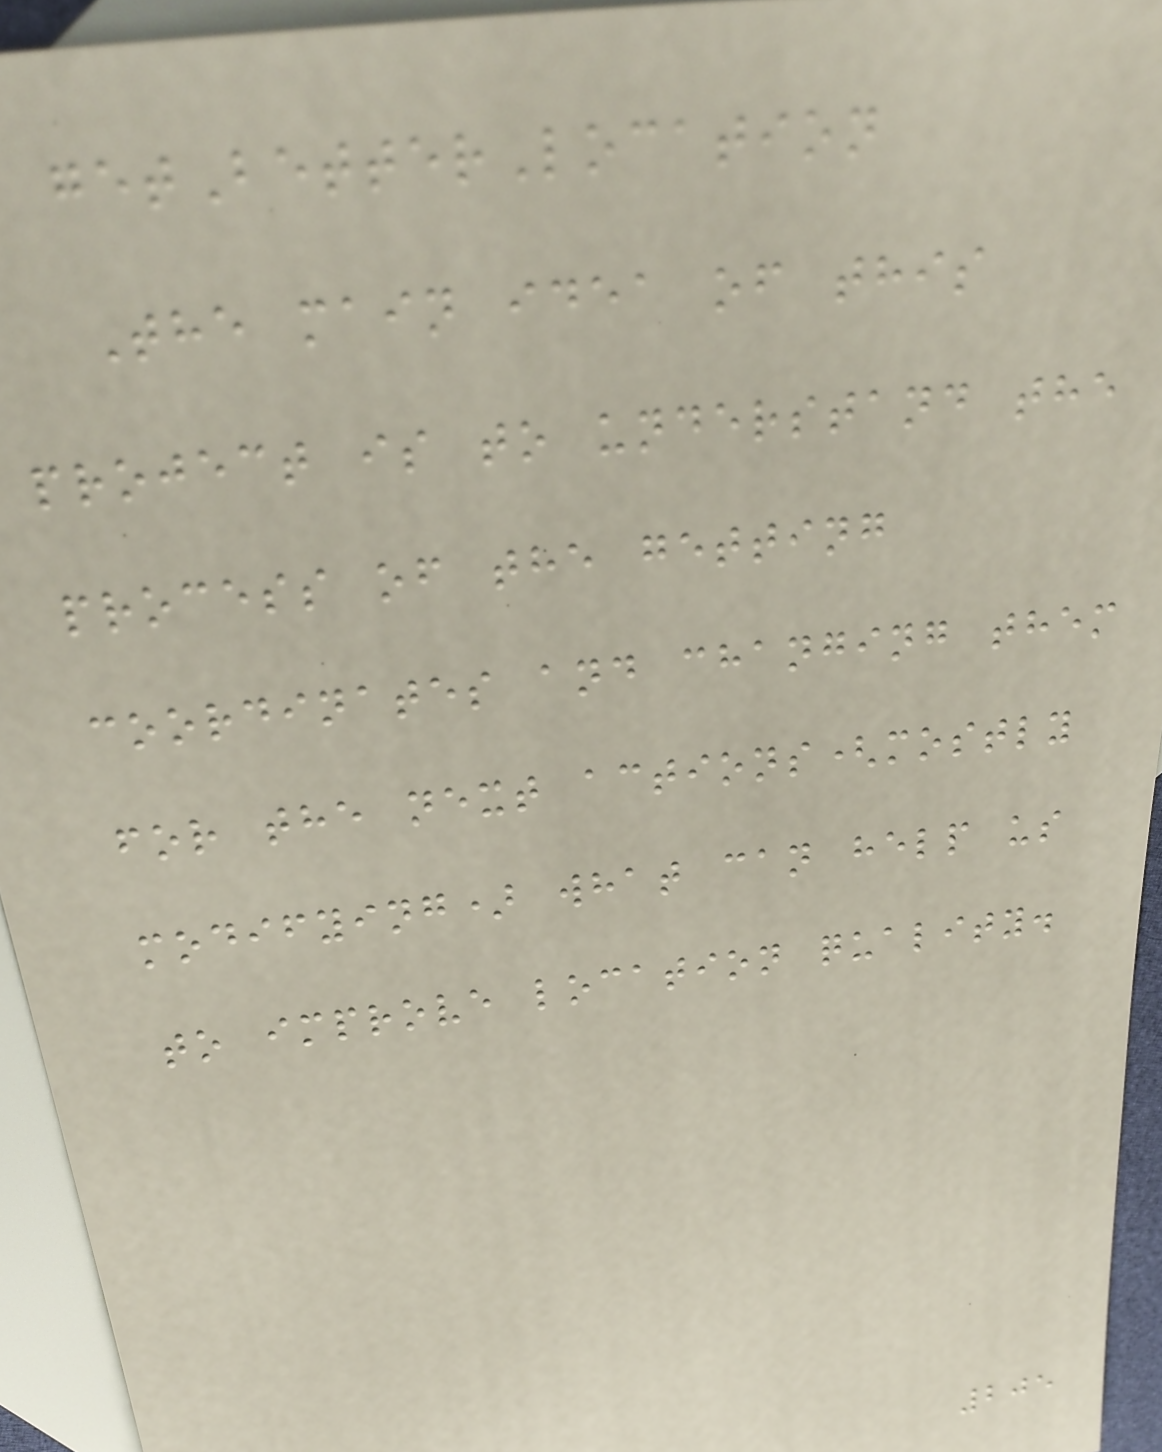getBetterLocation
The main idea of this
project is to understand the
process of the getting
coordinates and changing them
for the next actions(mostly
modifying) what can help us
to improve location quality.
205
